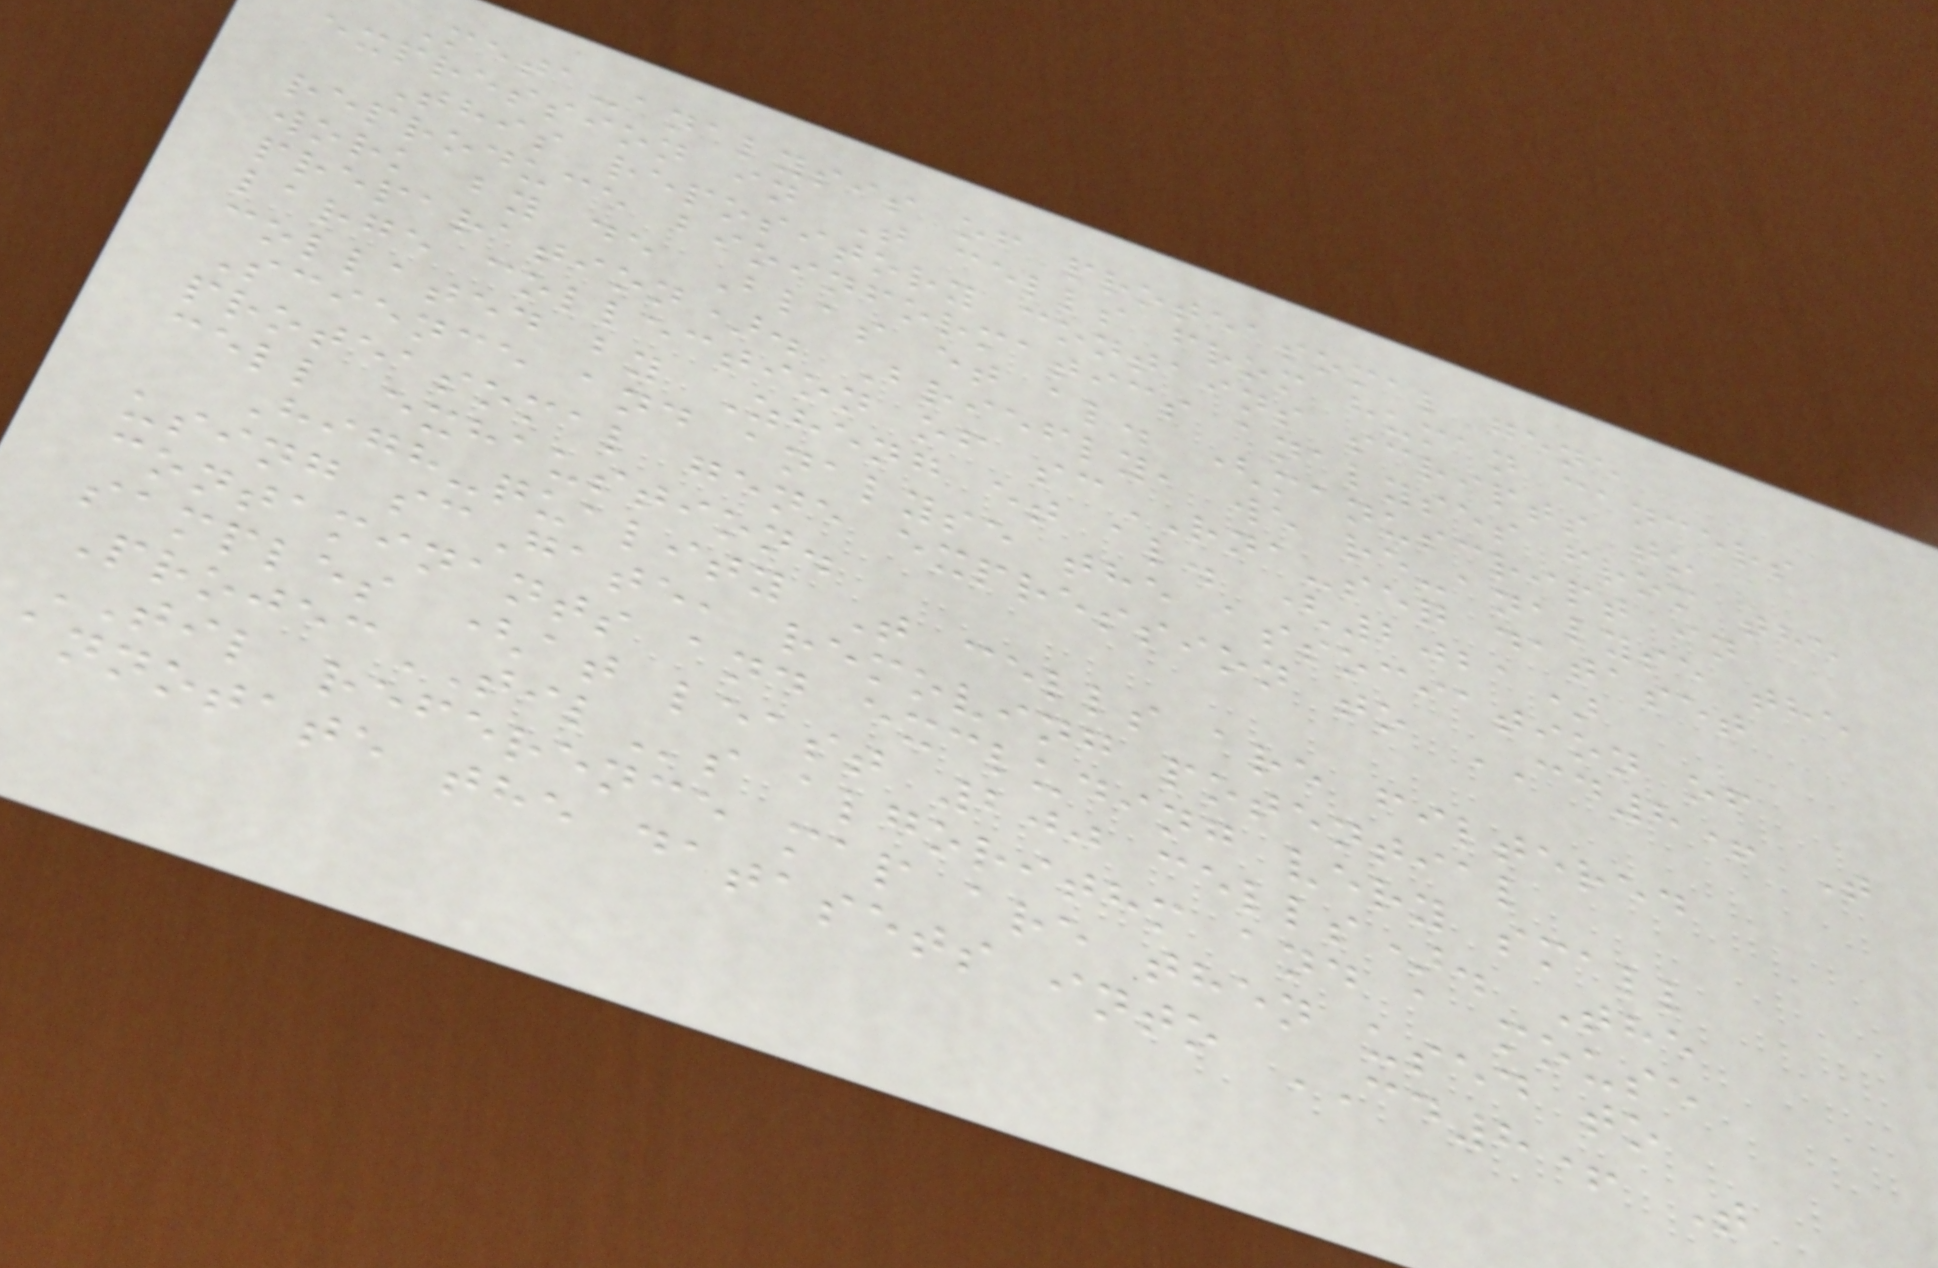Meta-analysis of proteasomal gene
expression in T cells from human cancers
This repository contains scripts to
reproduce bioinformatics analyses from the
work by de Blas et al. (manuscript in
preparation). Briefly, we re-analyse the
large collection of scRNA-seq dataset
collated by Zheng et al. (2021)
Science and analyse the association of
proteasomal gene expression to CD8+ T
cell exhaustion.
High-quality T cells are filtered
using scGate, removing potential
contaminants and excluding very small
samples (at least 200 cells). The
ProjecTILs algorithm and a mouse
TIL reference map are then used to
annotate the datasets into CD8+ T
